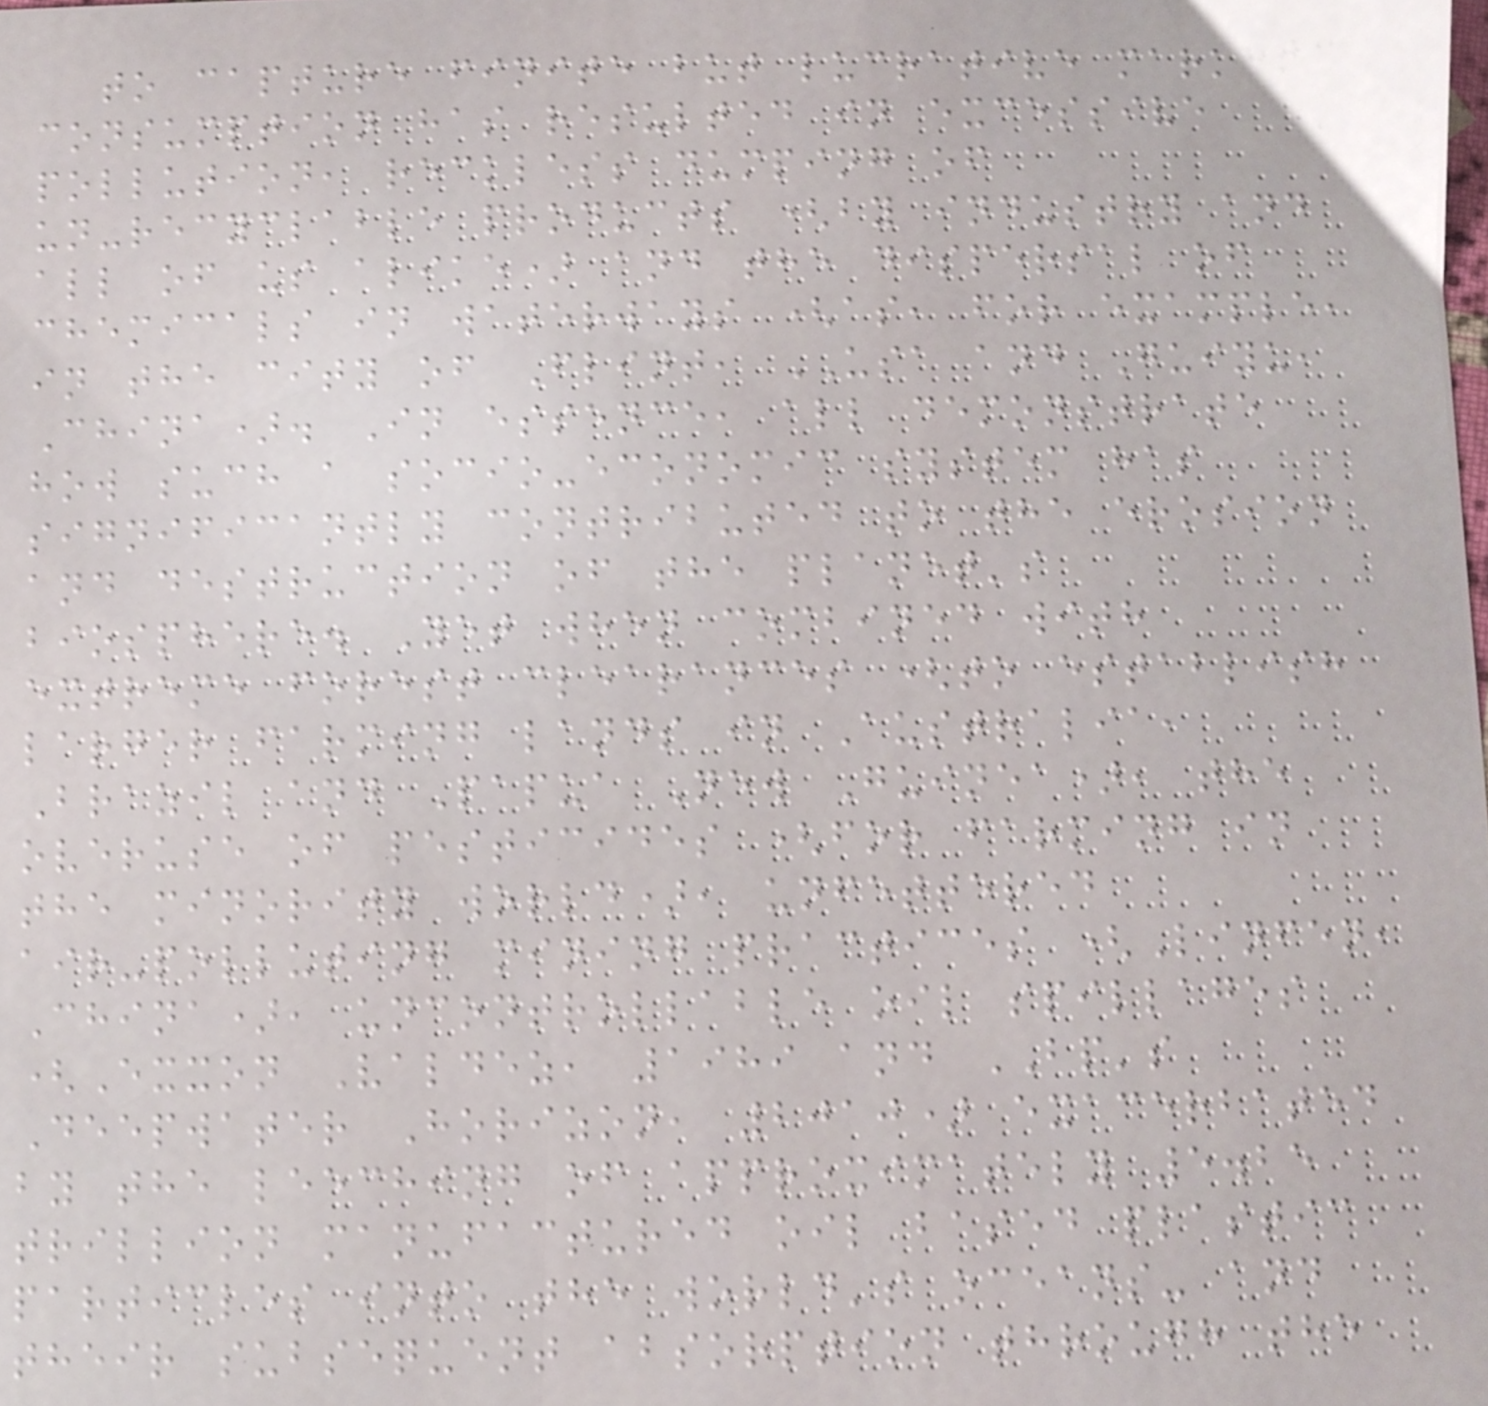to capture finite but lucrative market
consumption has resulted in excessive
pollution, reckless dumping of
un-recyclable products (by industry and
all of us alike) and the dispersal of
chemicals in waterways (as, for example,
in the city of Flint, USA and Guiyu,
China). In essence, all demonstrate
how such a socio-economic system has
significantly contributed to the erosion
and destruction of the planet's
biosphere. Yet when combined with
extreme forest clearances (to establish
larger farming lands in Australia,
Brazil and Papua New Guinea), the
overuse of pesticides (for farming in
the minority world), unfettered
air-polluting mining practices (Linfen,
China), uncontrollable oil spillages
(Exxon Valdez, 1989 and BP's
Deepwater Horizon, 2010) exacerbated
by the leeching of approximately 5.25
trillion manufactured oil based plastic
particles into the world's oceans- and
their subsequent absorption through the
